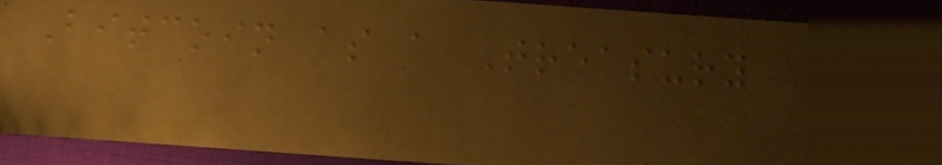Bitcoin as a Treasury
